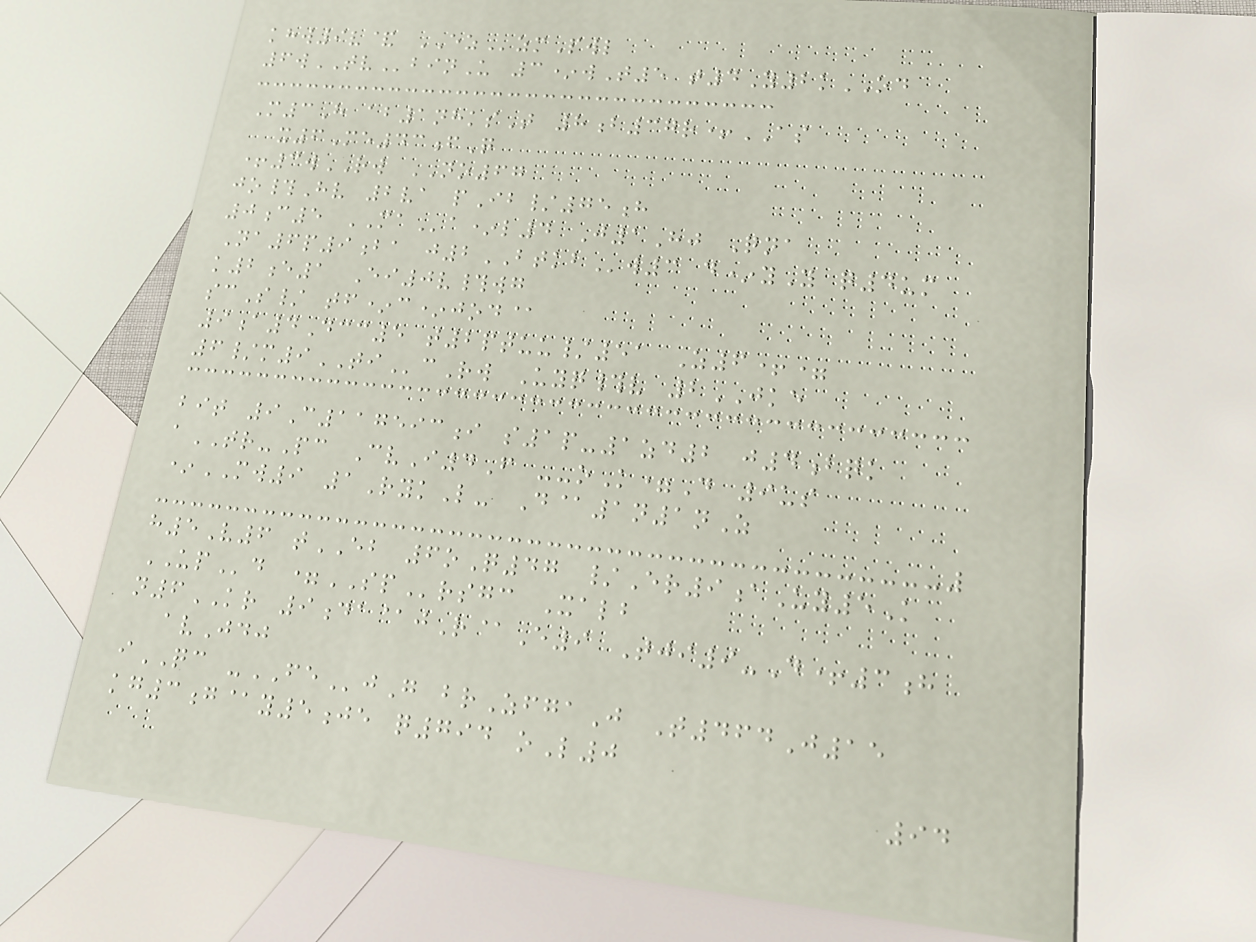khw9v& EZzmPwl
6wTVbinU 3*wT5 t4Y2kOD
M3H ab1nhksT 8b37r+AS
x6Me43fQ
+3wRW NO67
jo#Hv 2va pIb/75h
0c5 MAa*l4 J1Hj Qna
Na6p9ba j2BTKBw3 d*yY q4um
k2e1 Ei0v#wg
scS/ tf*c*jod@
9a4Dcc5 t2ptuu/51 Z6+=
6/m9TIcRw Uyq#v 2JKE
bit 9C117593i s1p-1zd2 j4bqk
aTR-Pc CvI4F --oK=D 9us
*MW9 1RykL- D@1n1nZ
h5V6 tEB 6oQ47 /Er9aUy5K
UPd =SPrsgc Xalb
n6KR 9da@jR@E9 Tji9-D+3h
avJdj
iQC -FEjG brZfgaJ T464J15
kg3g@y5je q794 oL0
94
